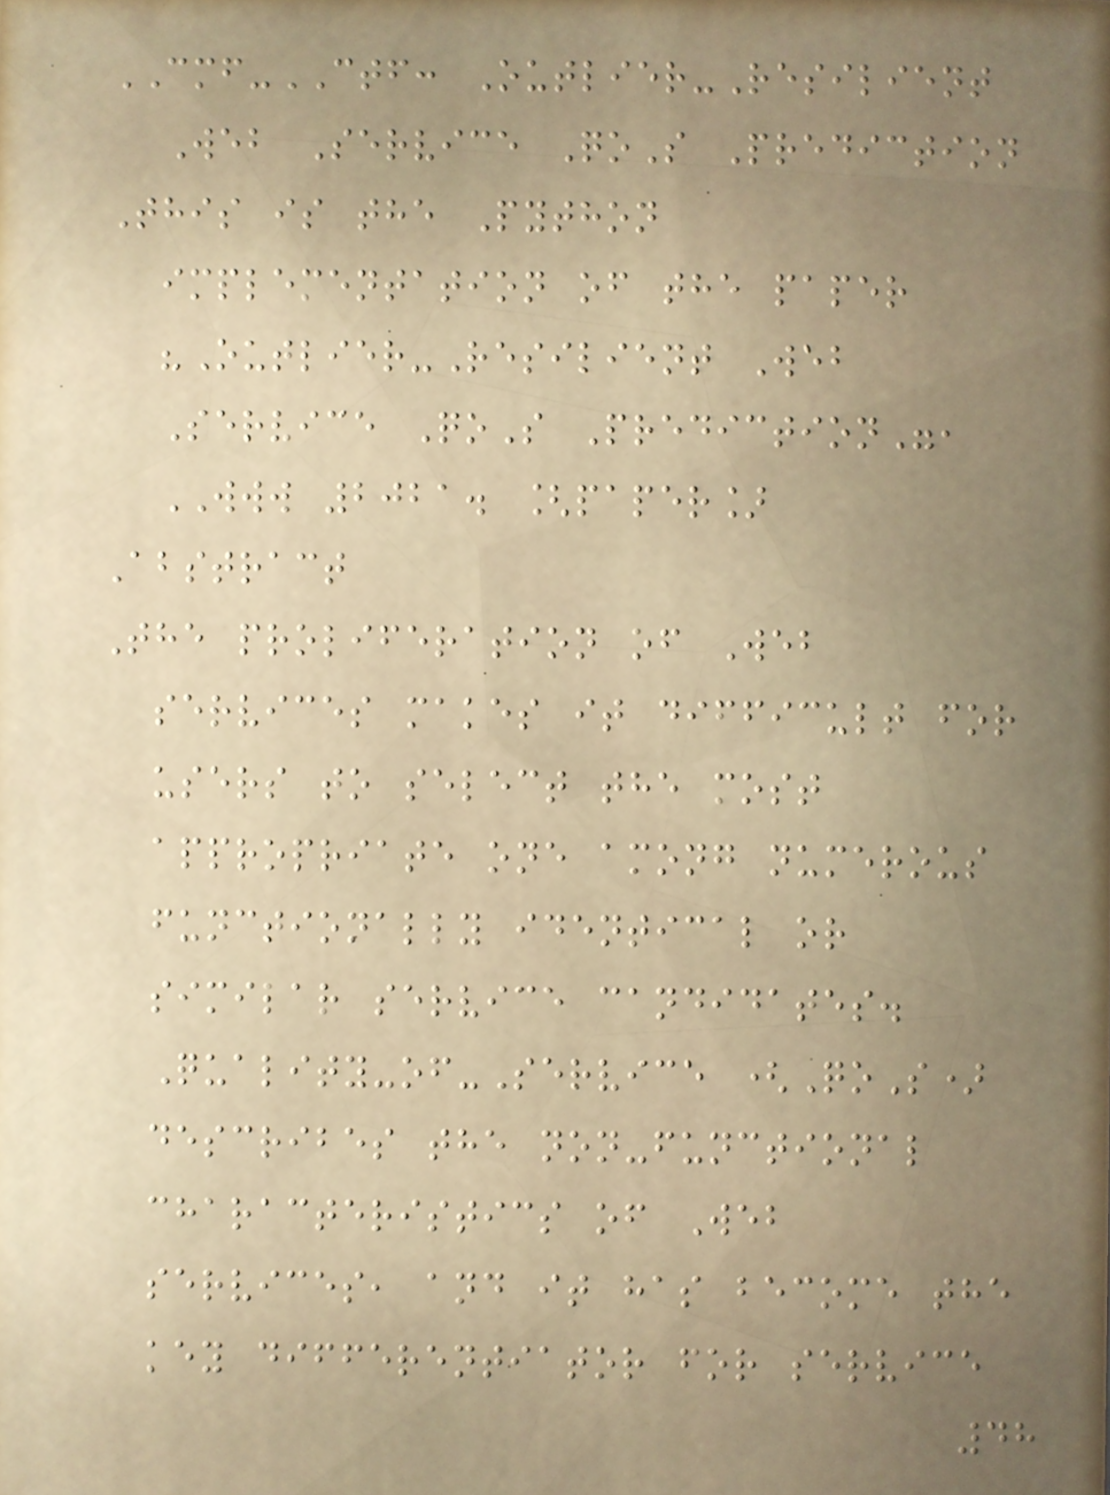CMF-CTF: Outlier-Resilient
Web Service QoS Prediction
This is the Python
implementation of the paper
"Outlier-Resilient Web
Service QoS Prediction",
WWW 2021. [paper]
Abstract
The proliferation of Web
services makes it difficult for
users to select the most
appropriate one among numerous
functionally identical or
similar service candidates.
Quality-of-Service (QoS)
describes the non-functional
characteristics of Web
services, and it has become the
key differentiator for service
48
